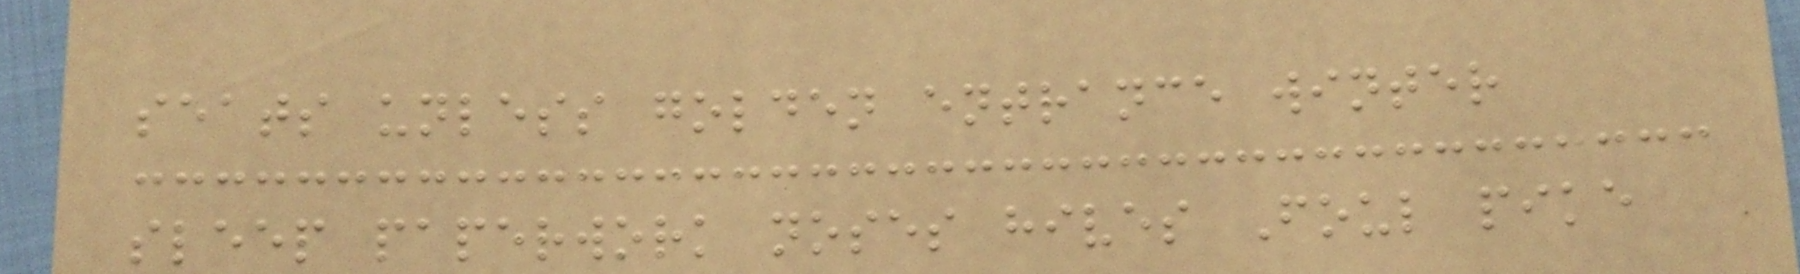seats unless golden entrance winter
sleep paperwork noses hives Foul pike
